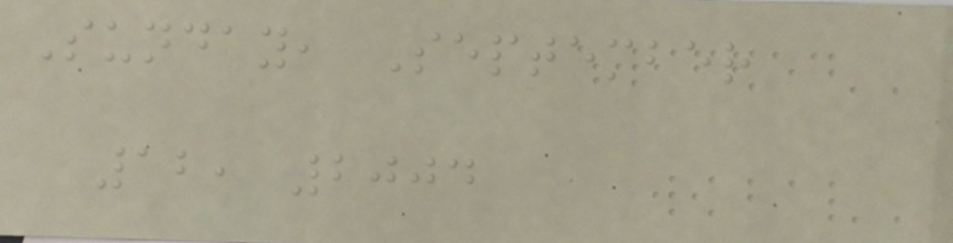Sunday, September
12, 2004
